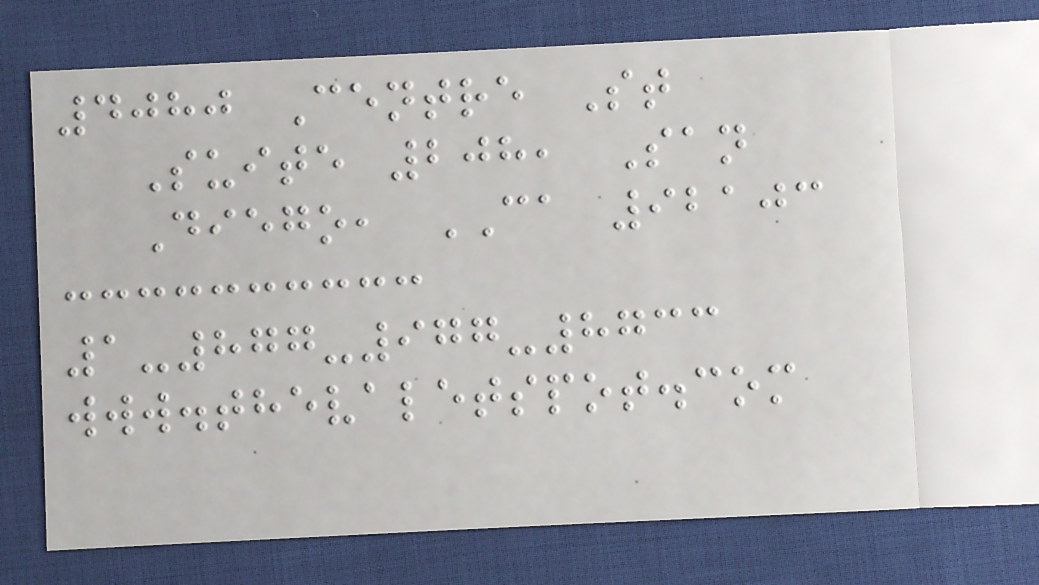4080 Centre St
Suite 208, San
Diego, CA 92103
1-877-977-8733
www.thevaletspot.com
